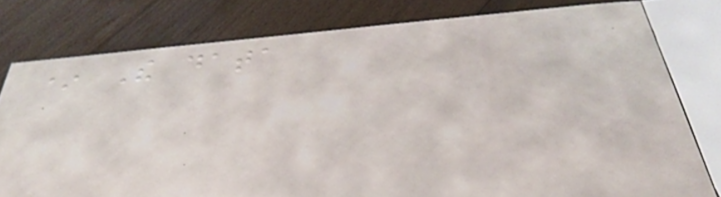* The data
